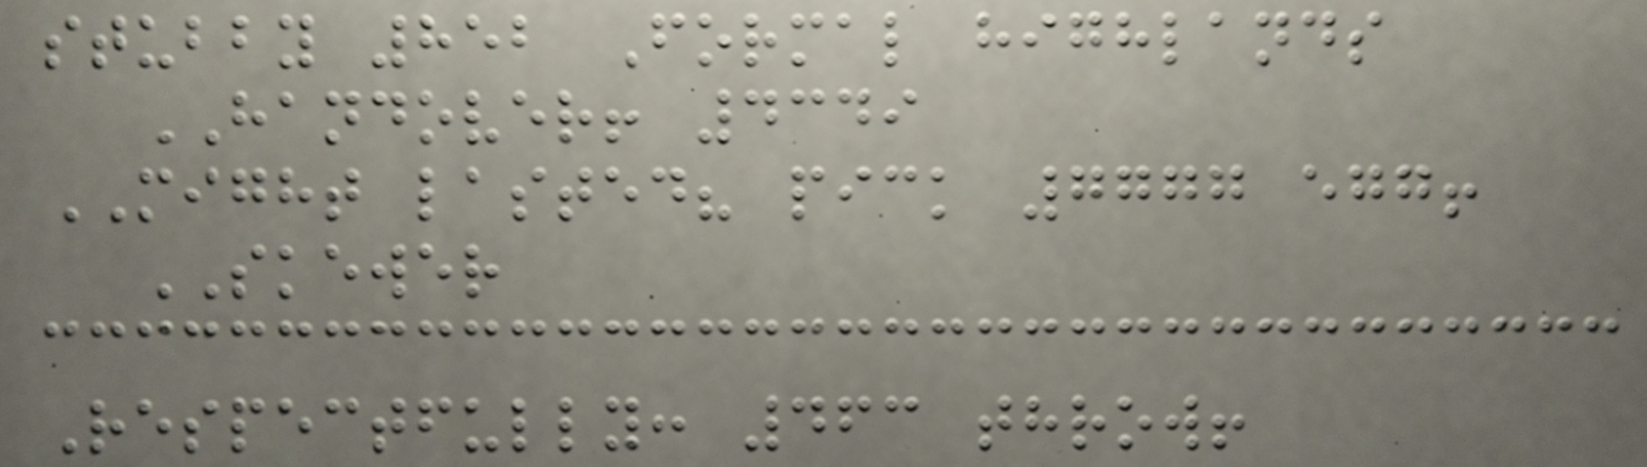stubby 852 Formal highlands
HANDOVER! 4349
MIGHT lasted? pick 7777 egg!
SKEWER
Respectfully: 463 throw!
